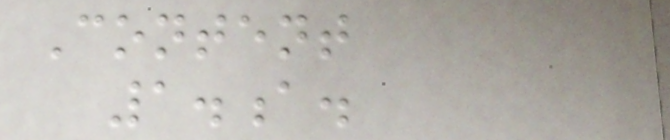Content
1.a.
